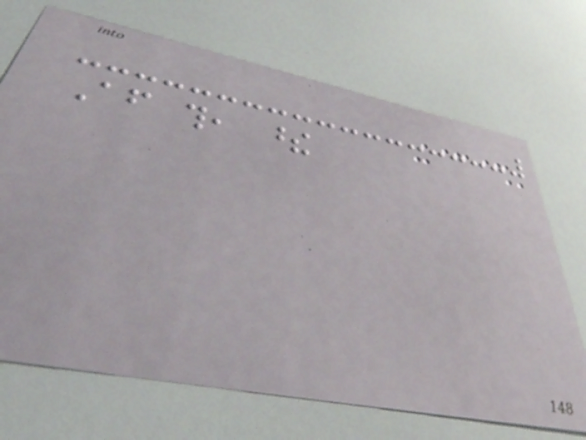After this, these
